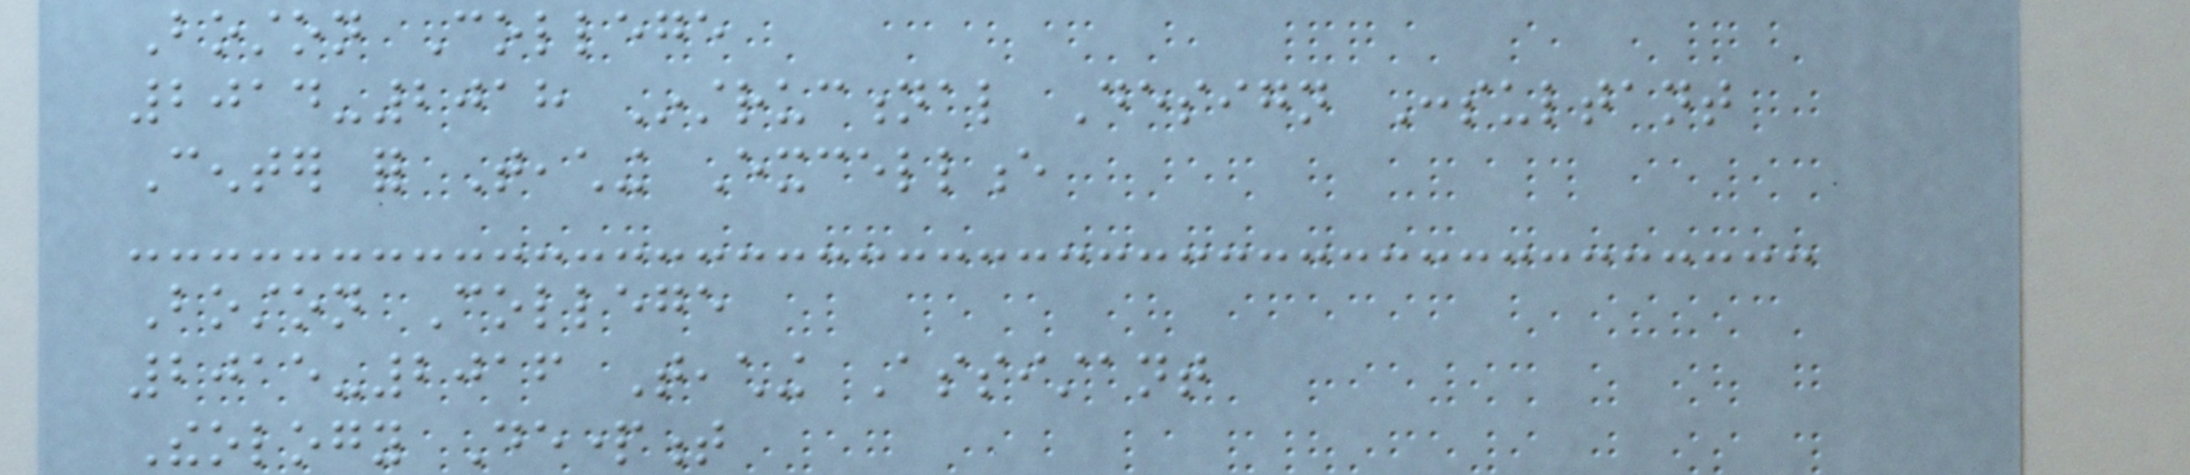Boston College
2014-2018 Instructional Design Consultant
Center for Teaching Excellence
Boston College
2015-2016 Teaching Assistant
Theology Department
